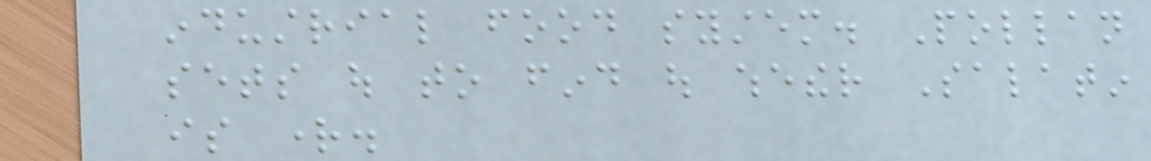industrial food system. Pollan
sets out to find out whether Salatin
is right.
